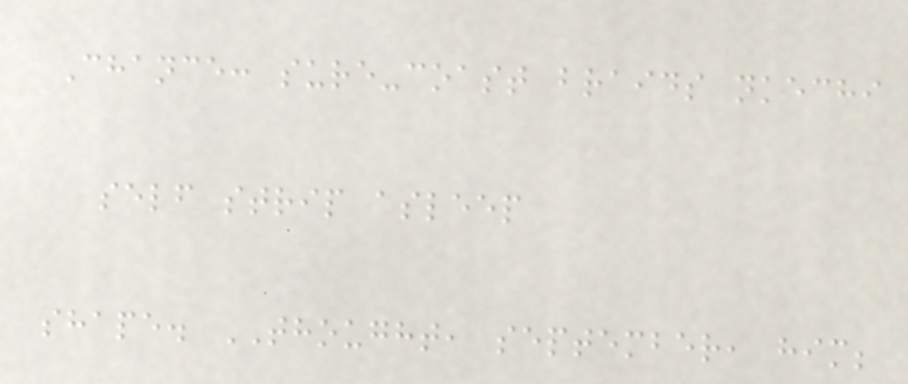Chance: sure-coast braids nkechi
self strip asleep
shape. THOUGHT, september, him;
